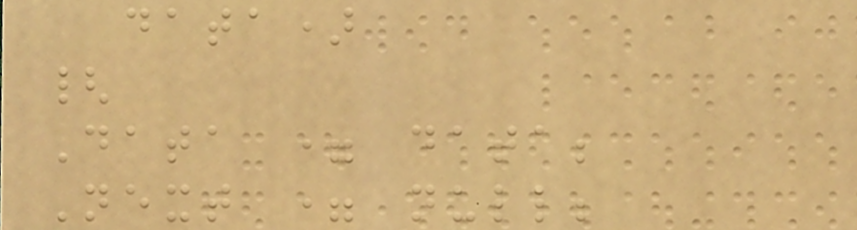data)
{
Data = data;
Next = null;
